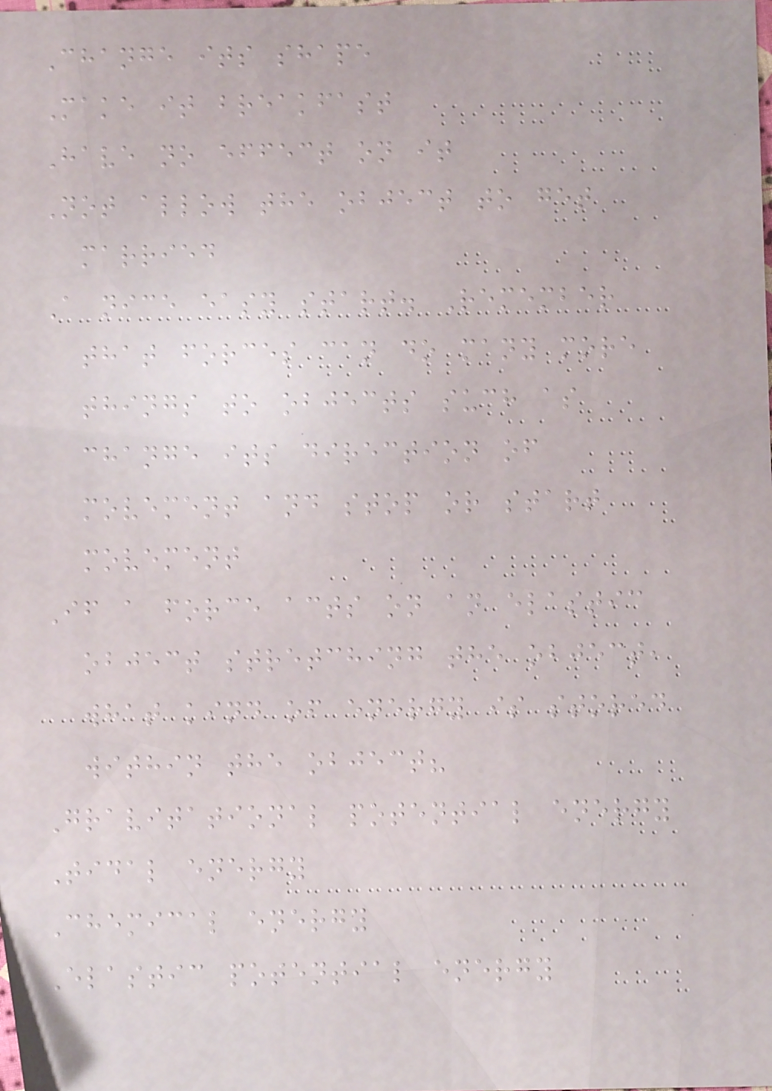Change its shape
Make it breakfast
Have no effect on it
Not allow the object to get
married
A nice easy start. Remember
that forces can do many more
things to objects such as
change its direction of
movement and stop or start
movement
If a force acts on an elastic
object stretching the object,
what kind of energy is stored
within the object?
Gravitational potential energy
Tidal energy
Chemical energy
Elastic potential energy
